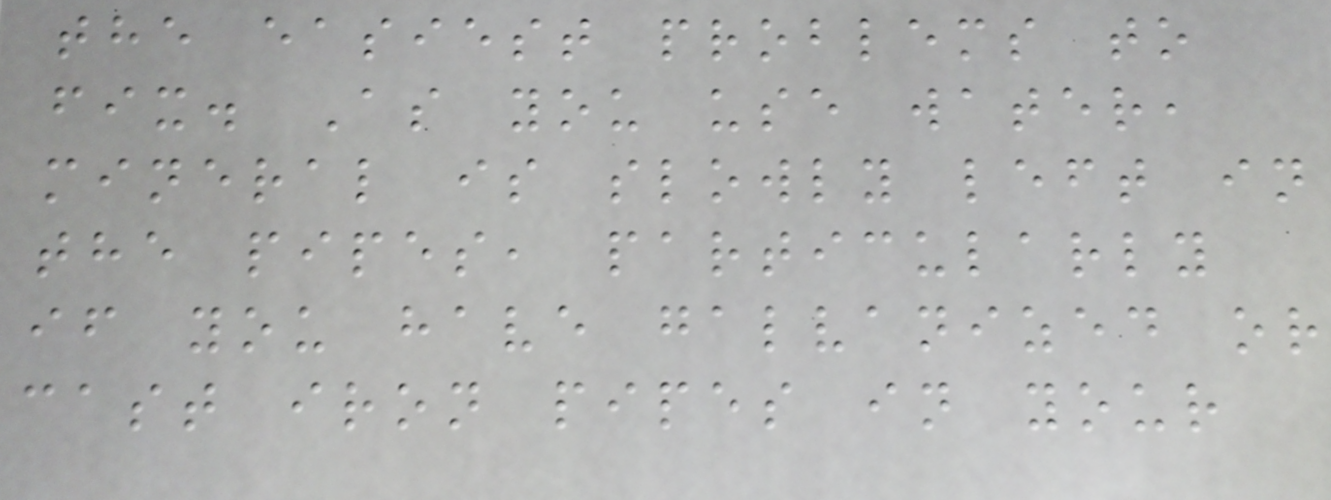the easiest problems to
fix. As you use water,
mineral is slowly left in
the pipes, particularly
if you have galvanized or
cast iron pipes in your
